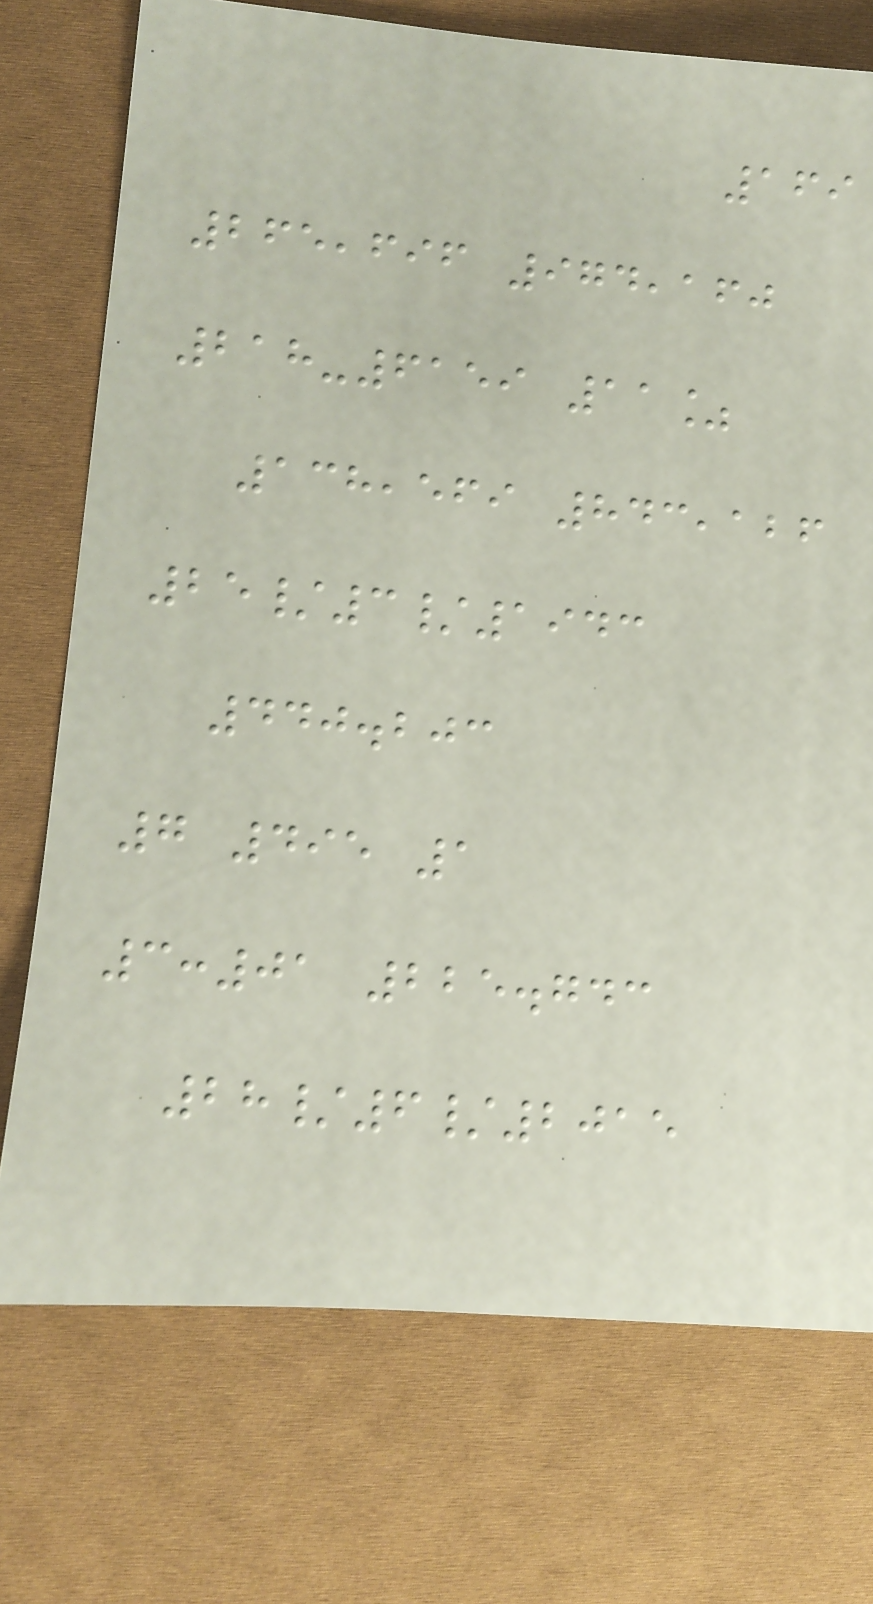169
265,696 974,160
218-6159 11%
138,569 843,126
25/3/1943
440.203
7 495 1
3:01 225.743
28/6/2015
